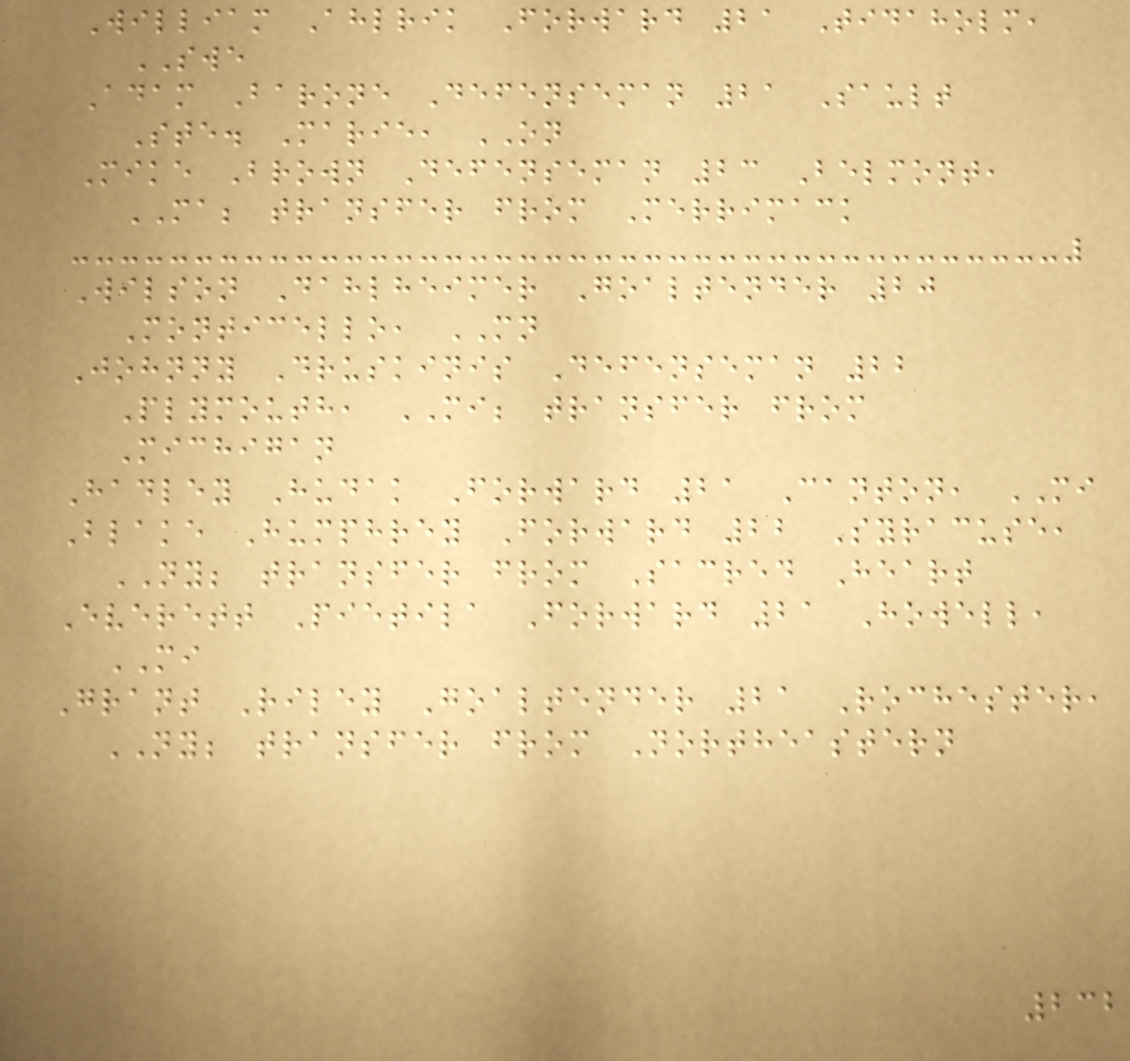William Ahlrik Forward 21 Tidaholm,
SWE
Adam Barone Defenseman 21 Sault
Ste. Marie, ON
Mike Brown Defenseman 23 Belmont,
MA; transfer from Merrimack
Wilson Dahlheimer Goaltender 20
Monticello, MN
Johnny Druskinis Defenseman 22
Plymouth, MI; transfer from
Michigan
Hadley Hudak Forward 21 Canton, MI
Blake Humphrey Forward 22 Syracuse,
NY; transfer from Sacred Heart
Everett Pietila Forward 21 Howell,
MI
Grant Riley Goaltender 21 Rochester,
NY; transfer from Northeastern
232
